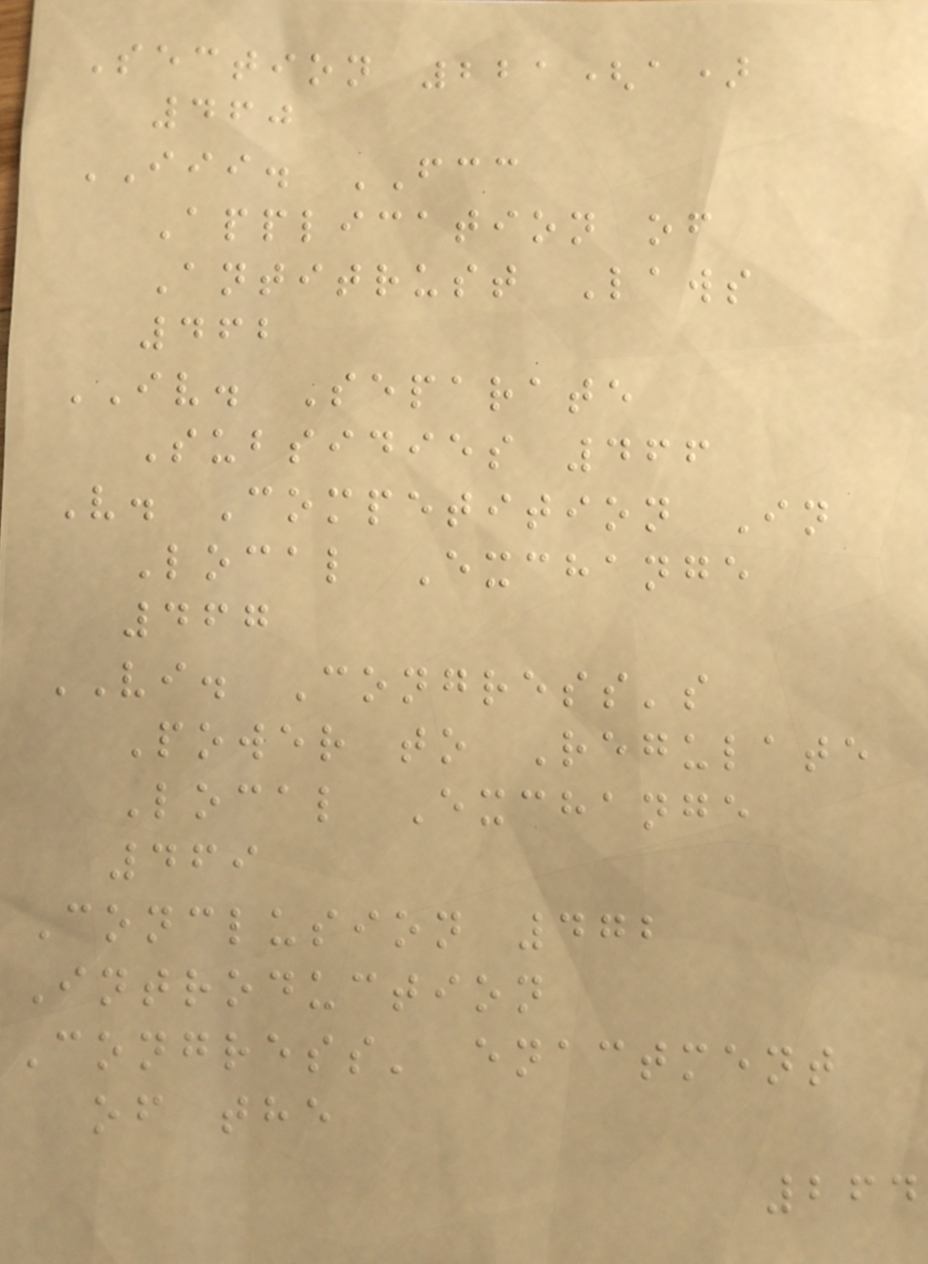Section 221(a)
460
III. FCC
Application of
Antitrust Laws
462
IV. Separate
Subsidies 466
V. Competition In
Local Exchange
467
VI. Congress's
Power to Regulate
Local Exchange
469
Conclusion 472
Introduction
Congress' enactment
of the
264
